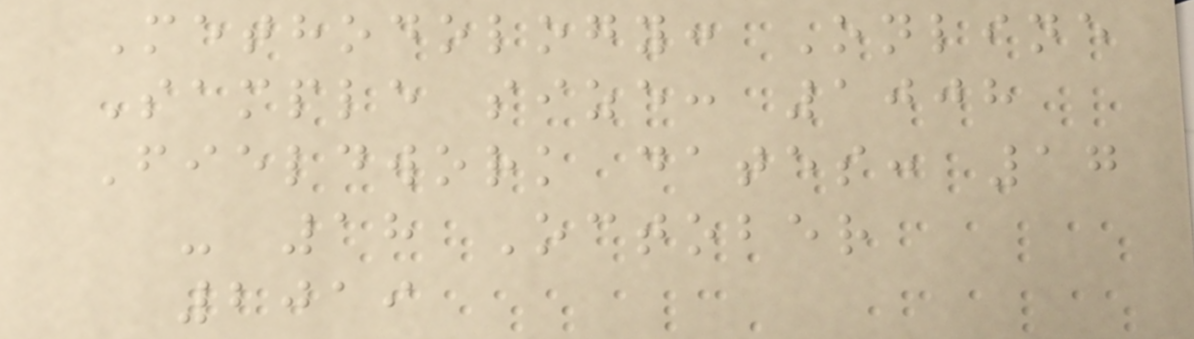Methodology: Online
Sample size: 1008
Fieldwork dates: 17
- 18 October
2019
